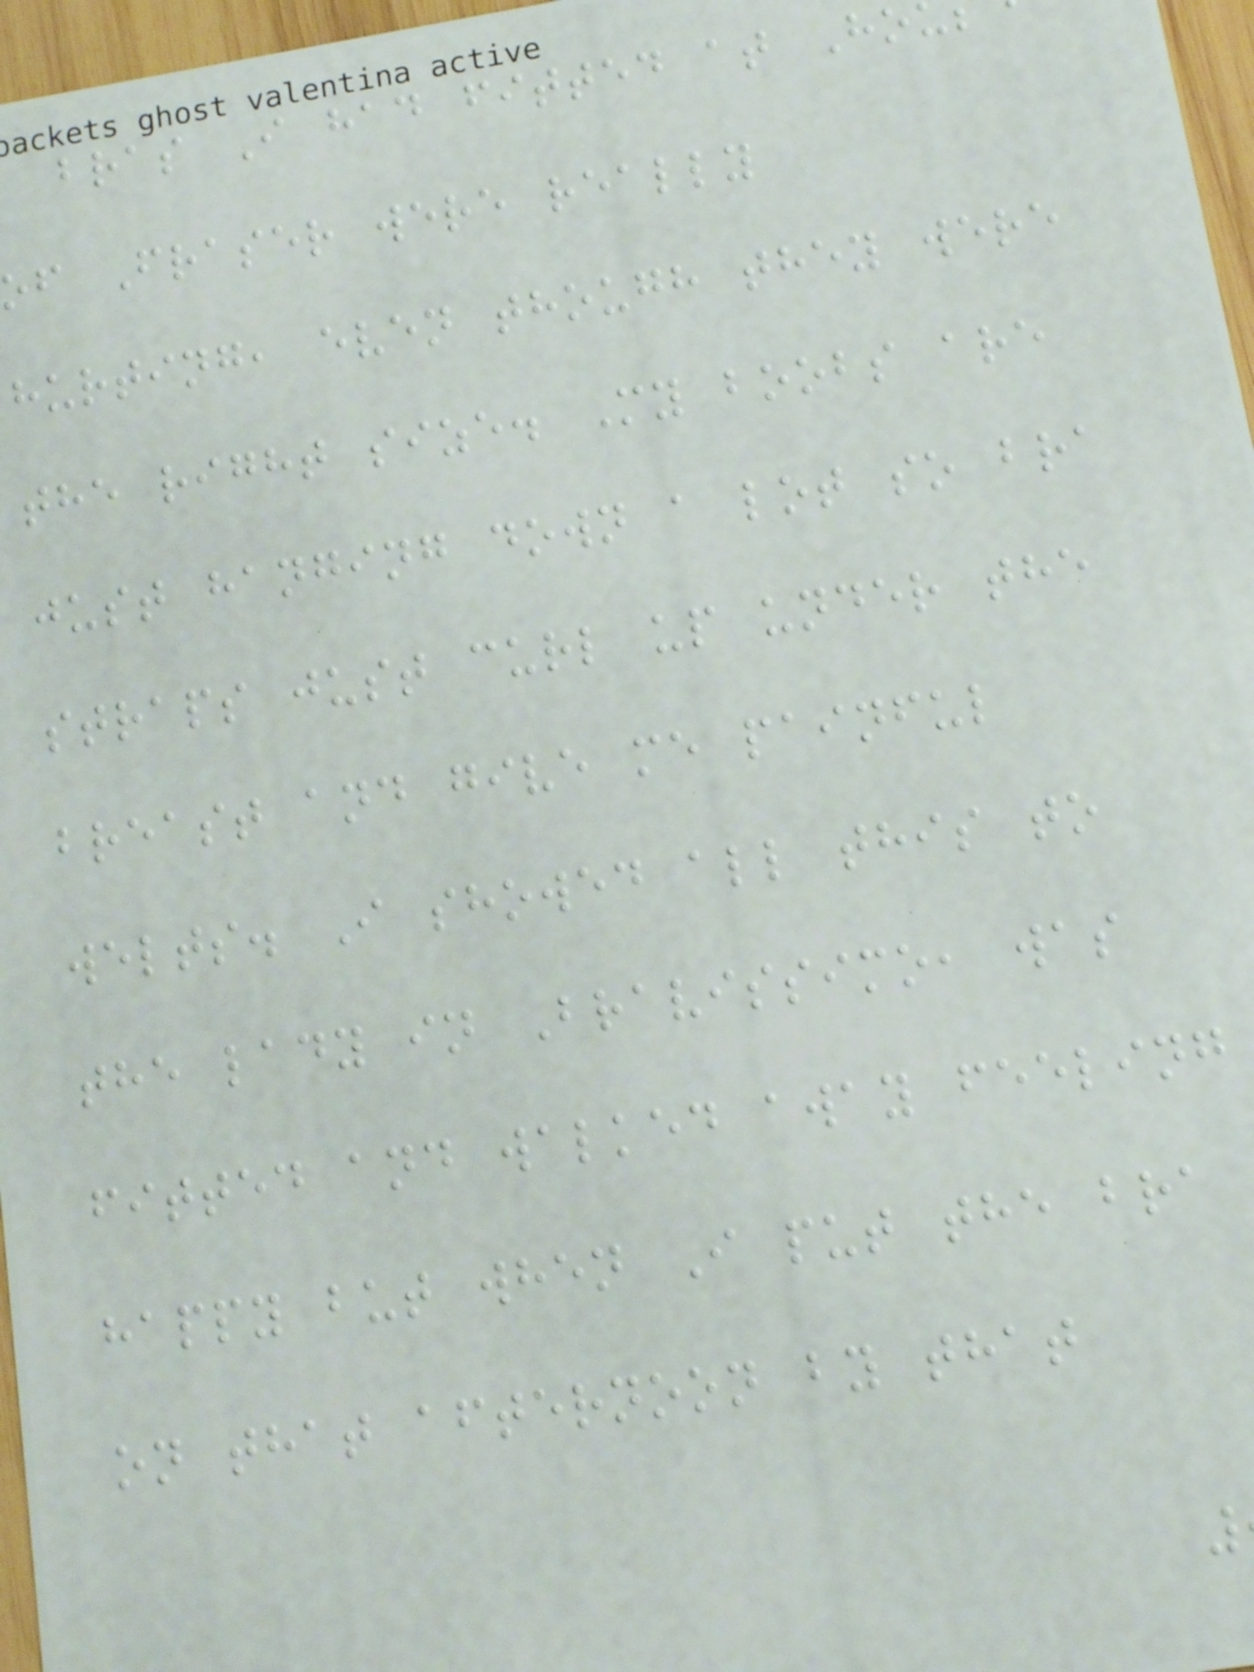bras I had fitted at Ho
of Fraser were really
hurting, even though they were
the right size. My boobs are
just hanging down a lot so bra
straps just curl up under the
breast and give me painful
welts. I showed all this to
the lady in Bravissimo, was
fitted and walked away feeling
happy but when I put the bra
on that afternoon by that
